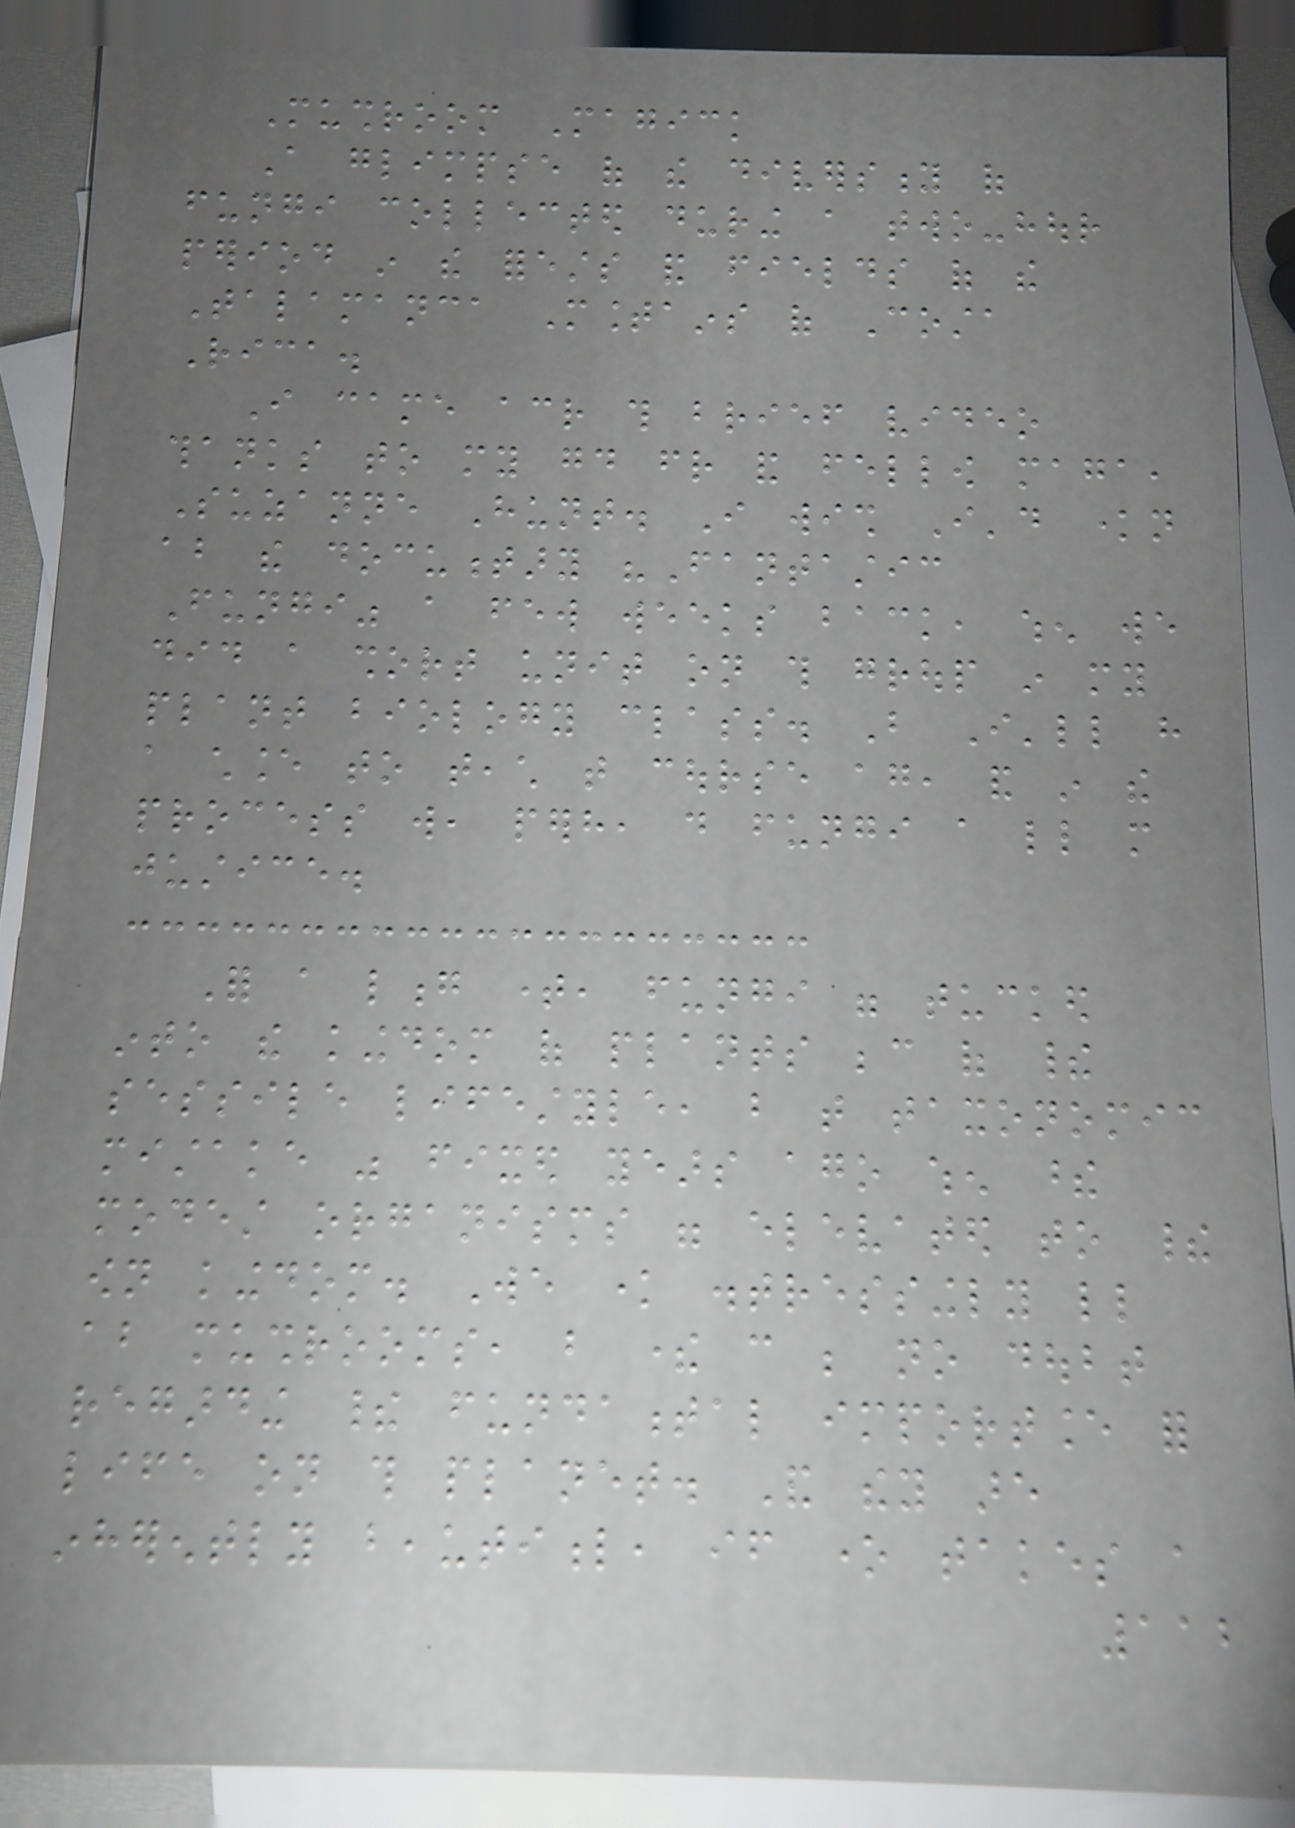Mushroom Magick
A glimpse of the diversity of
fungi collected during a two-hour
period in the forests and fields of the
Talamanca Mountains of Costa
Rica.
I came across this brief video
thanks to my good friend and fellow maga,
Suzanne Hunt. I wish I'd known
about the documentary "Fantastic
Fungi" a few weeks back, when we
did a short unit on this group in my
plant biology class. But I'll have
a chance to teach that course again, and in the
process will, perhaps, do fungi a little more
justice.
For a long time, fungi were tucked
into the kingdom of plants because of their
sessile lifestyle, but that taxonomic
mistake was fixed years ago when these
modest organisms were elevated to their
own kingdom. We know distressingly little
about mushrooms, but there can be no doubt
regarding their fundamental importance for
life on this planet. And they are
inherently beautiful, if one takes a
112
